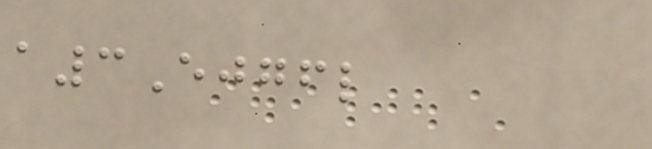a3Ejgfl
